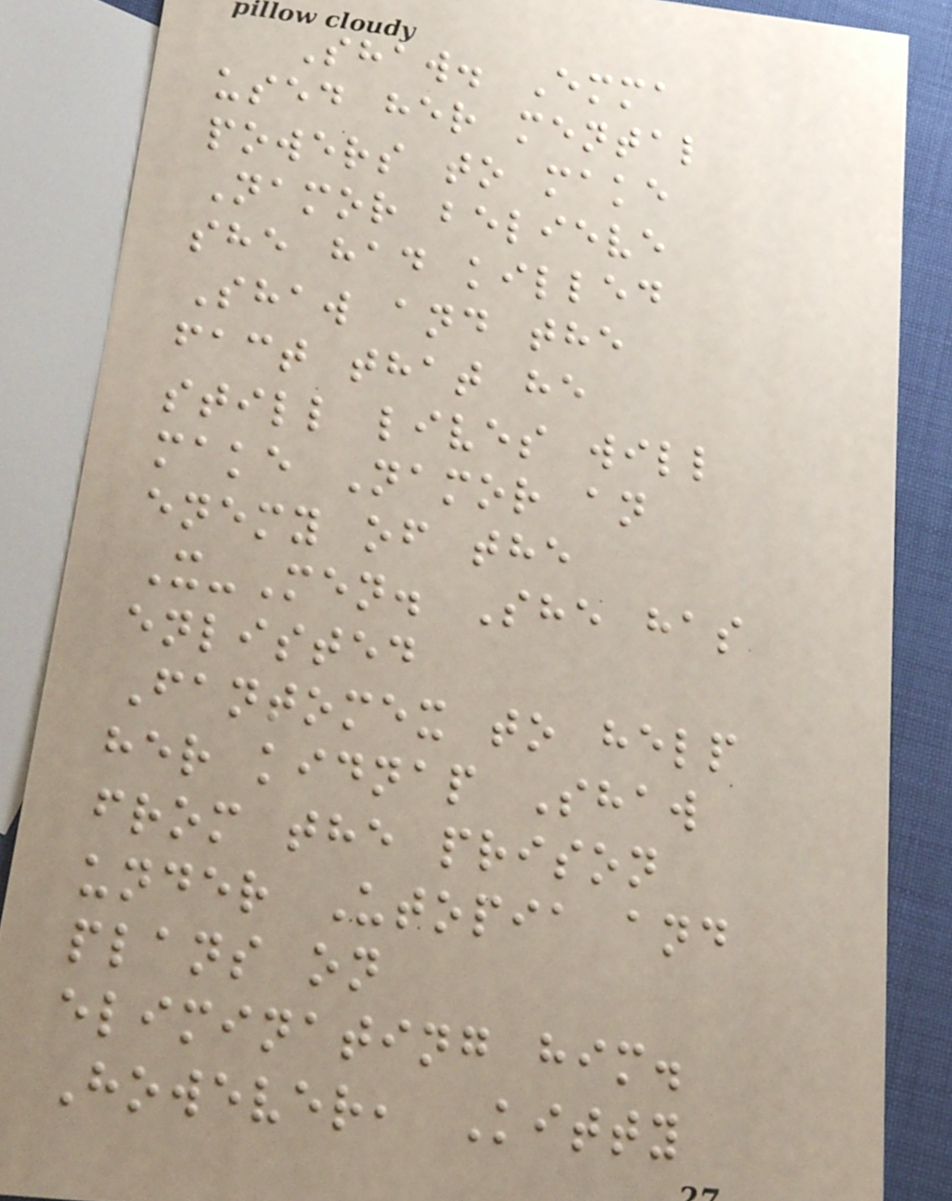Shaw. Emma
used her mental
powers to make
Namor believe
she had killed
Shaw and the
fact that he
still lives will
make Namor an
enemy of the
X-Men. She has
enlisted
Fantomex to help
her kidnap Shaw
from the prison
under Utopia and
plans on
eliminating him.
However, Kitty
